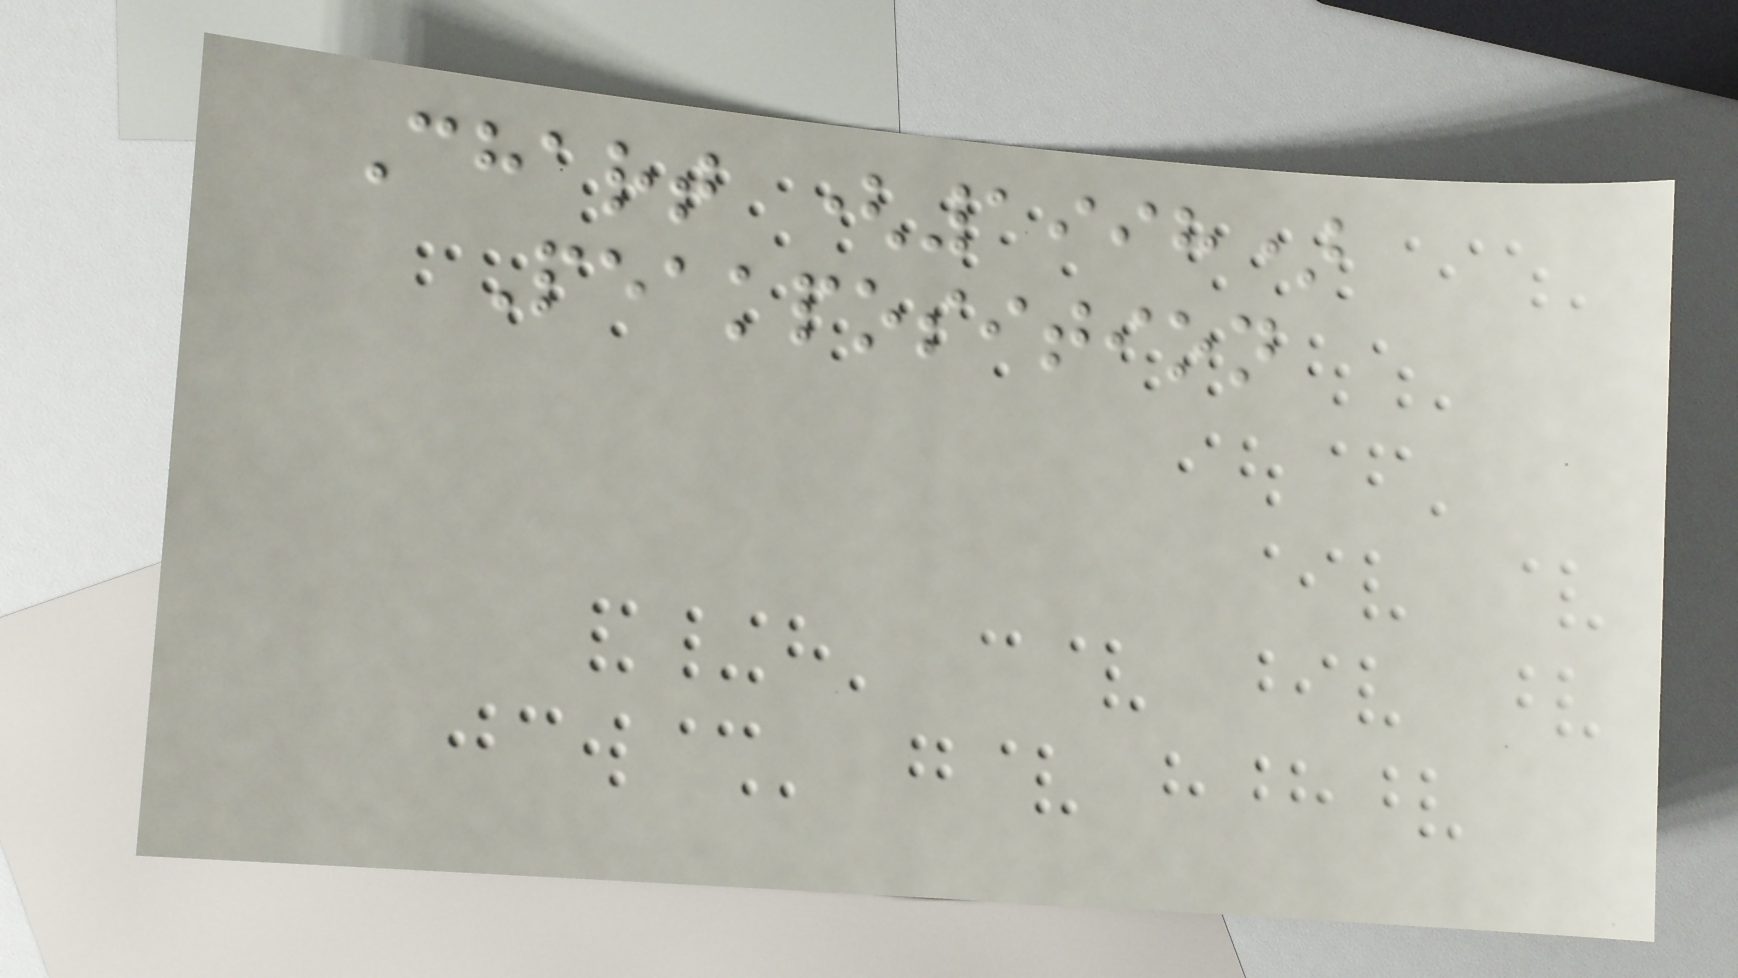Chart (1998)
Peakposition
